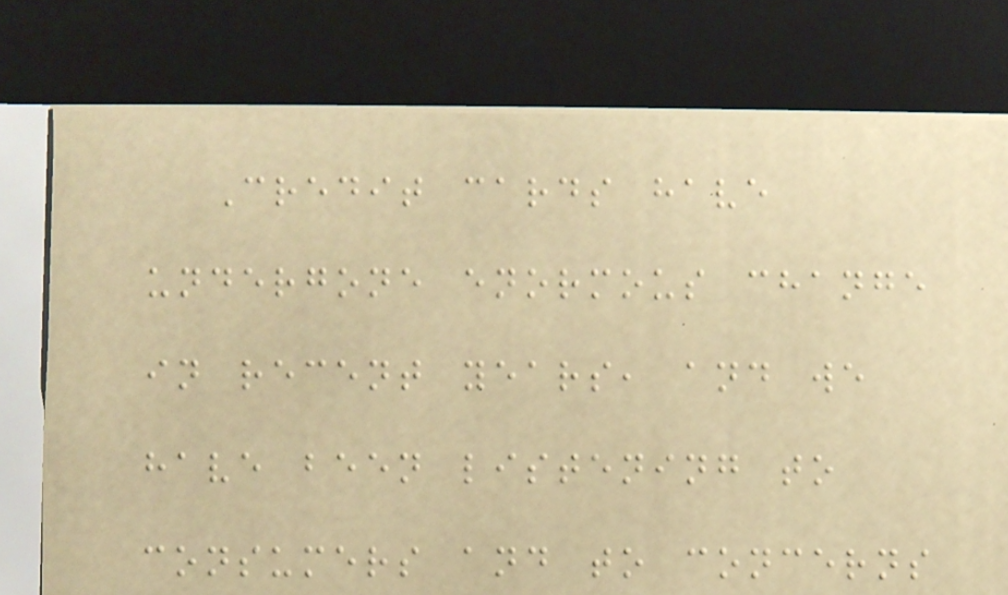Credit cards have
undergone enormous change
in recent years, and we
have been listening to
consumers and to concerns
